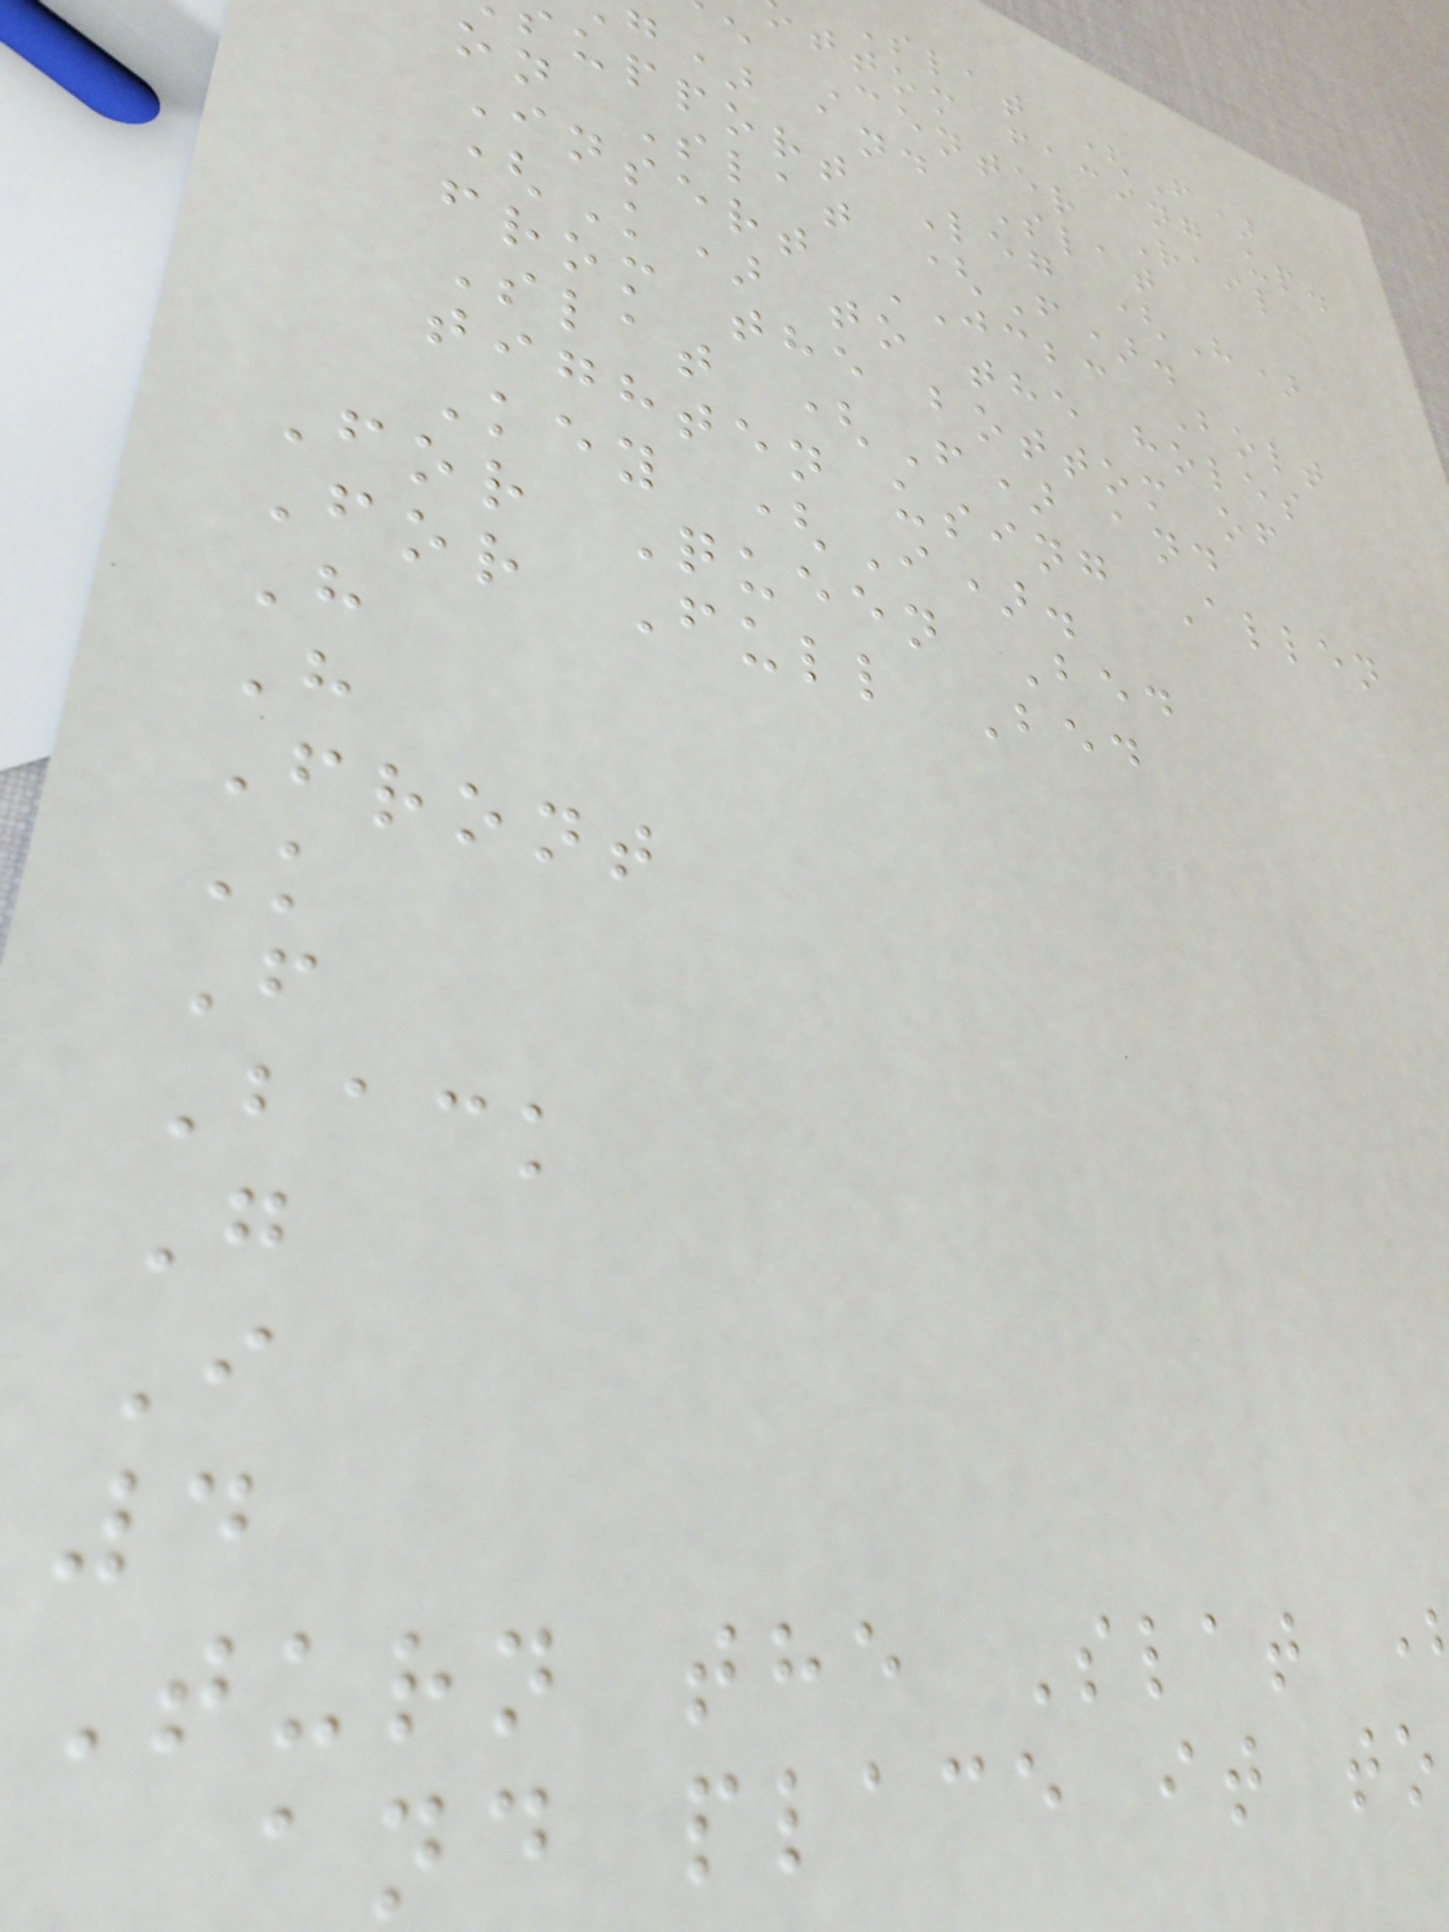Slat (F)
ttom facing up.
e Center Rail
g) and Slat
upport Leg (H)
on Slat (F).
Insert JCBC Bolt
(K) to the holes
from the bottom of
Slat (F) and
tighten using Allen
Key (I).
For Queen Bed
For Full Bed
H
H
Front
K
F
Back
G
I
4
Turn the Slat
and place it to
